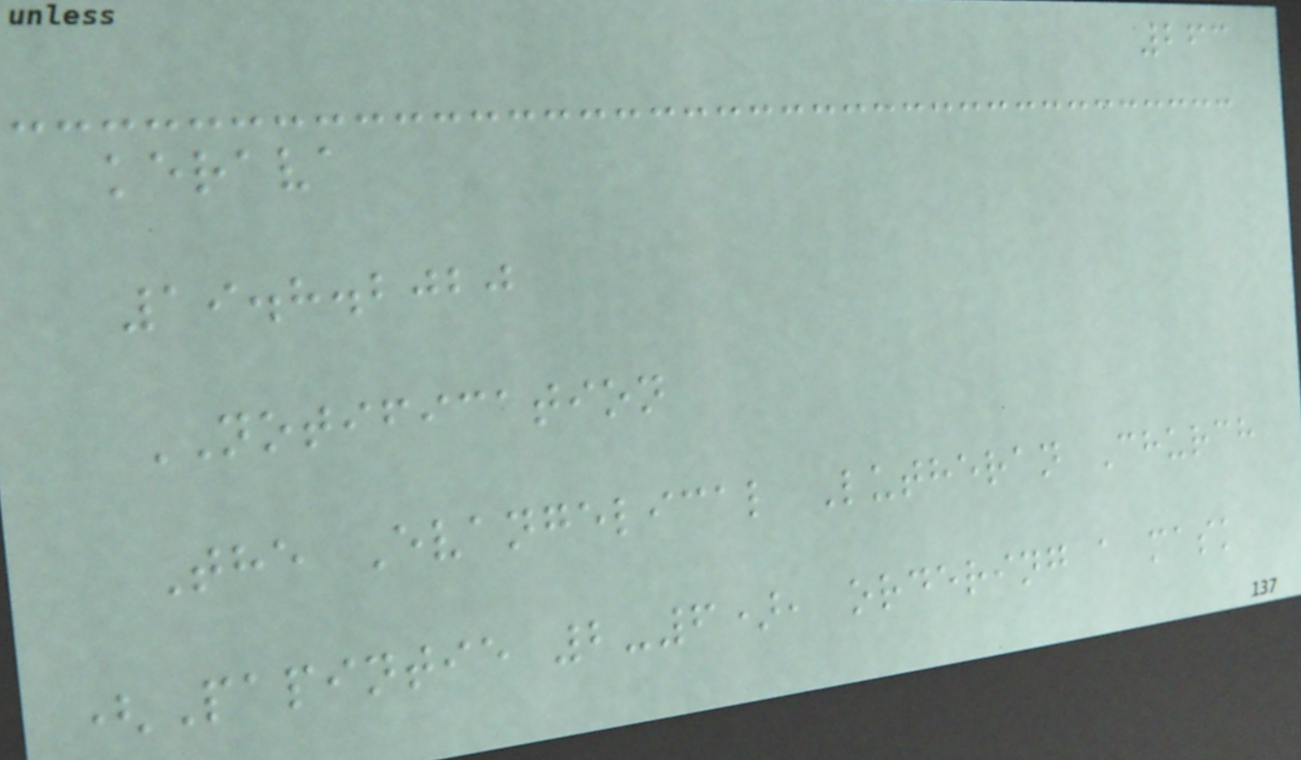263
kerava
19.8.2020
NOTIFICATION
The Evangelical Lutheran Church
(Papintie 2-6), ordering a mask
